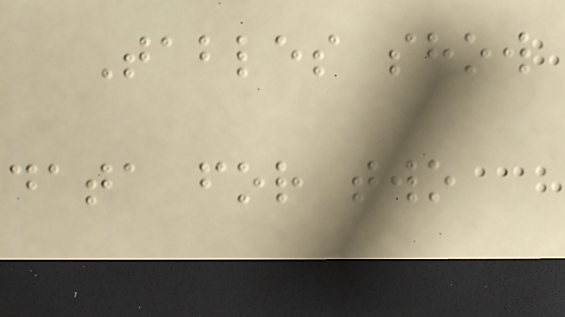Tables show
data for two
